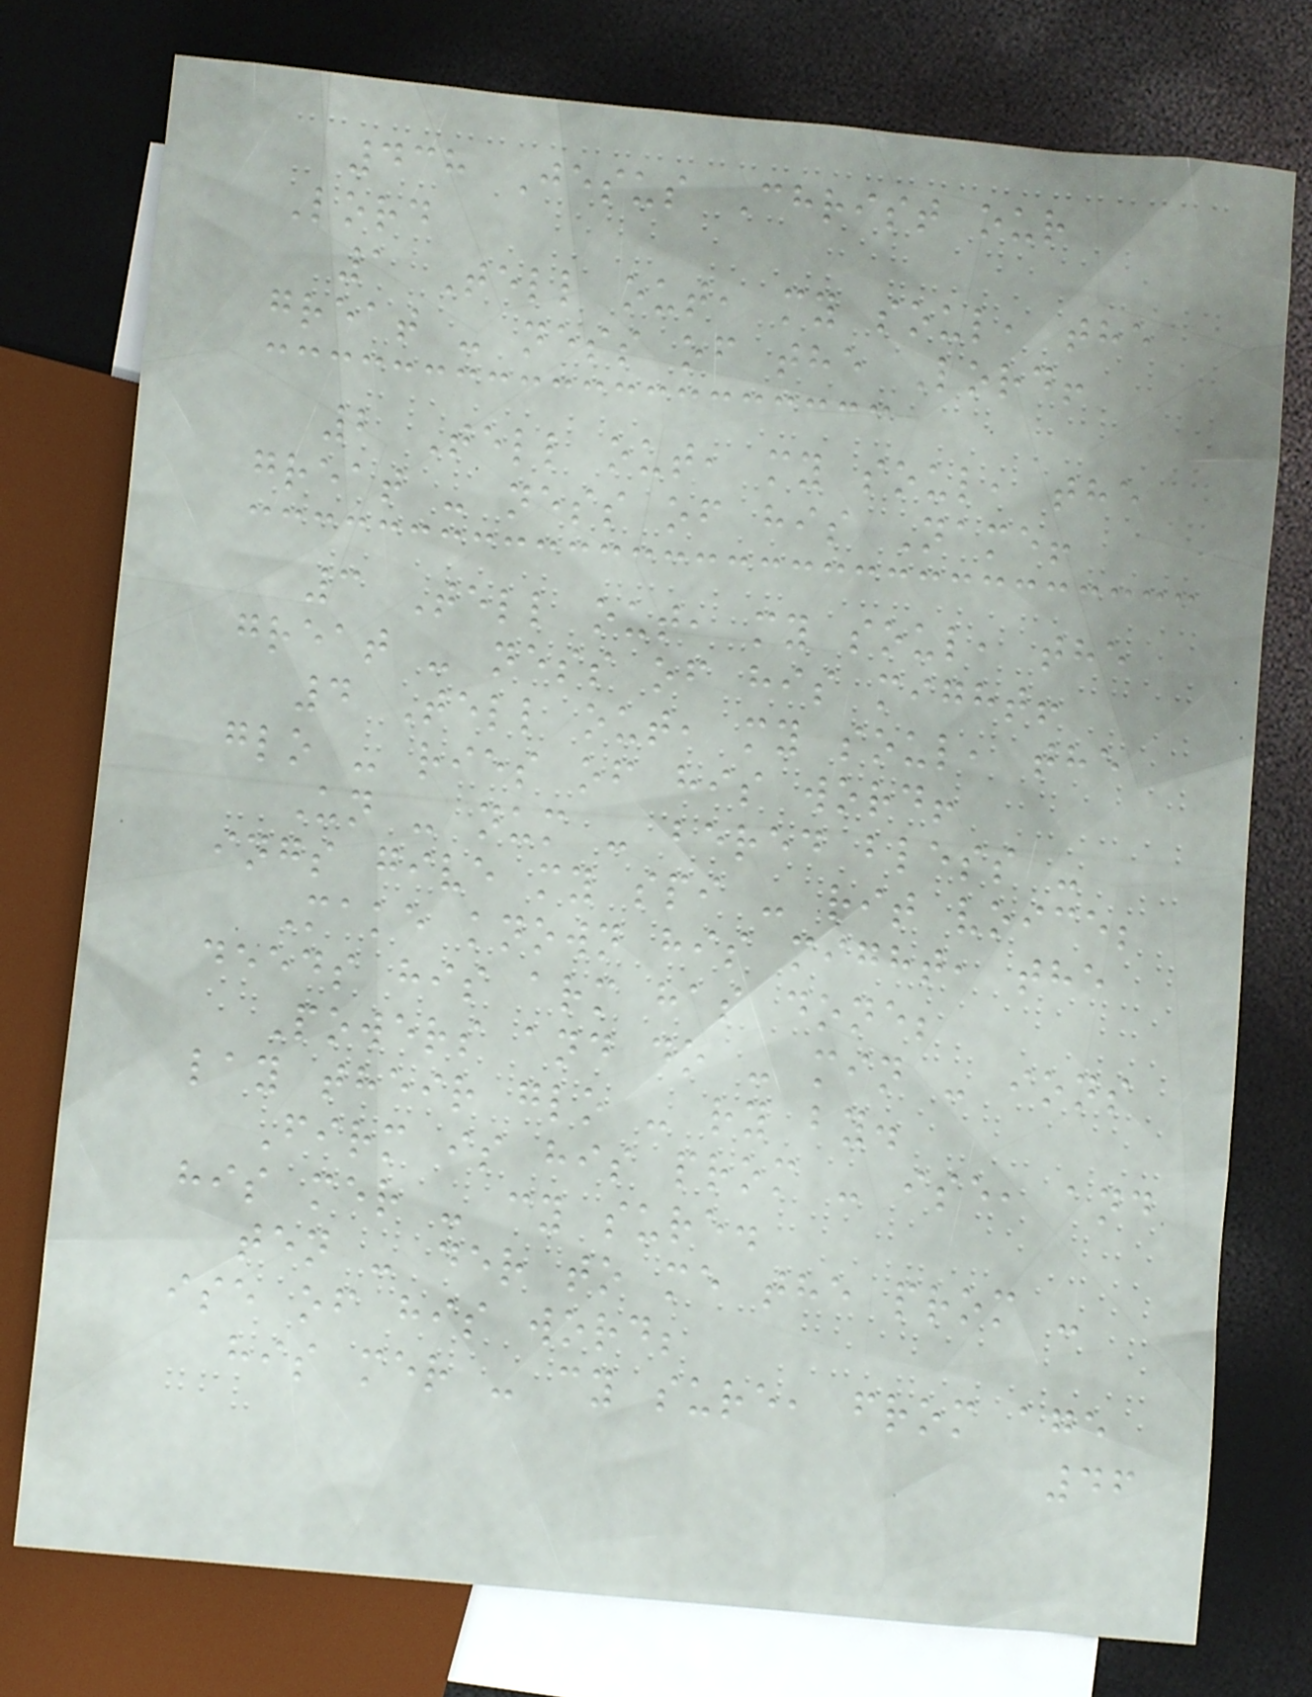438 Jesus Christ our
Lord
1 Tell out, my soul, the
great - ness of the Lord!
2 Tell out, my soul, the
great - ness of his Name!
3 Tell out, my soul, the
great - ness of his might!
4 Tell out, my soul, the
glo - ries of his word!
Un - num - bered bless -
ings give my spi - rit voice;
Make known his might, the
deeds his arm has done;
Powers and do - min - ions
lay their glo - ry by.
Firm is his prom - ise, and
his mer - cy sure.
ten - der to me the prom -
ise of his word;
his mer - cy sure, from age
46
